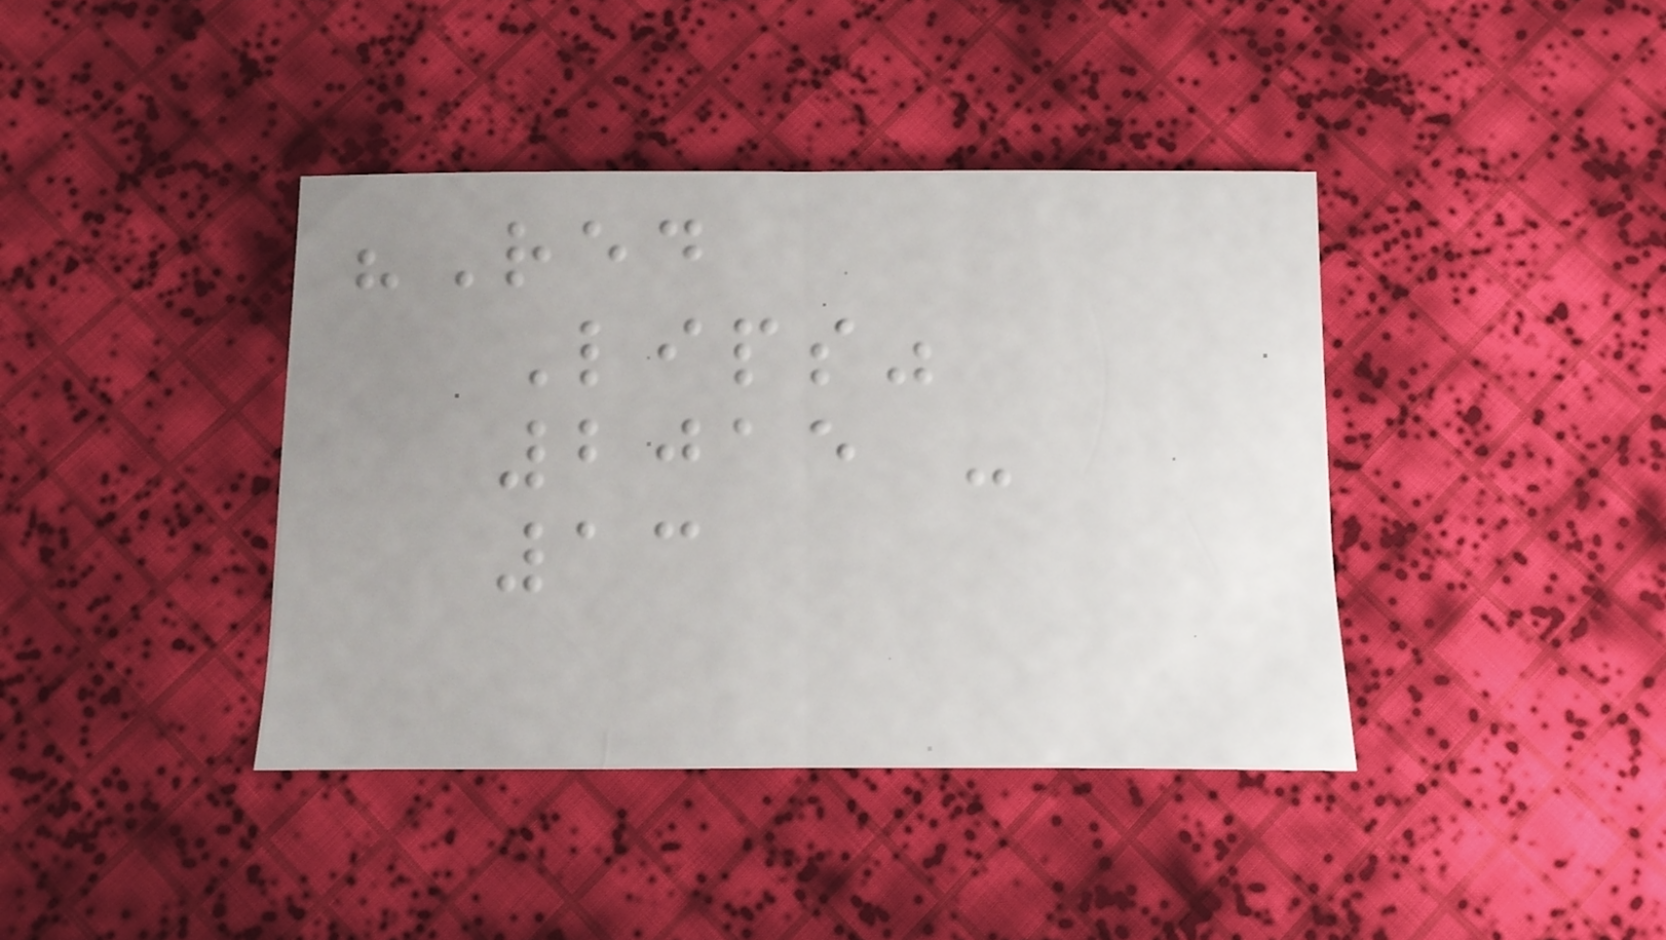"Red
Lips"
2015 -
13
